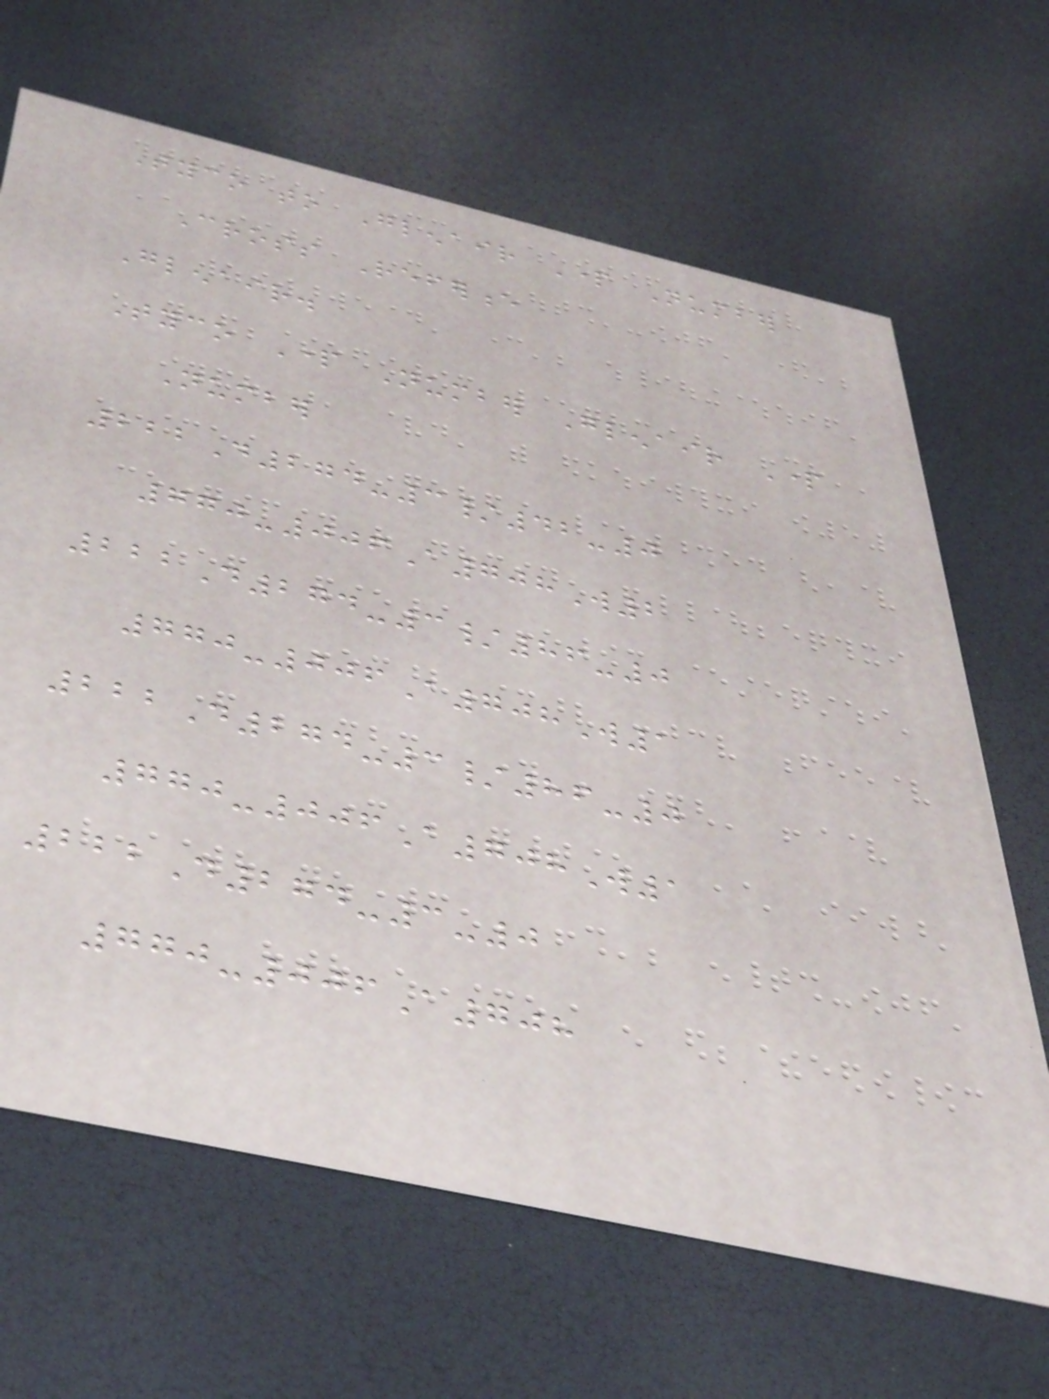Tyco to Glenair Part Number
Cross Reference
Glenair.
Tyco Part Number Glenair Part
Number
222D274-3/42-0
770-006A708W2
222D274-3/86-0
770-006A708W1
222D274-3/86-0
770-006A708W1
222D274-3-0
770-006A708
